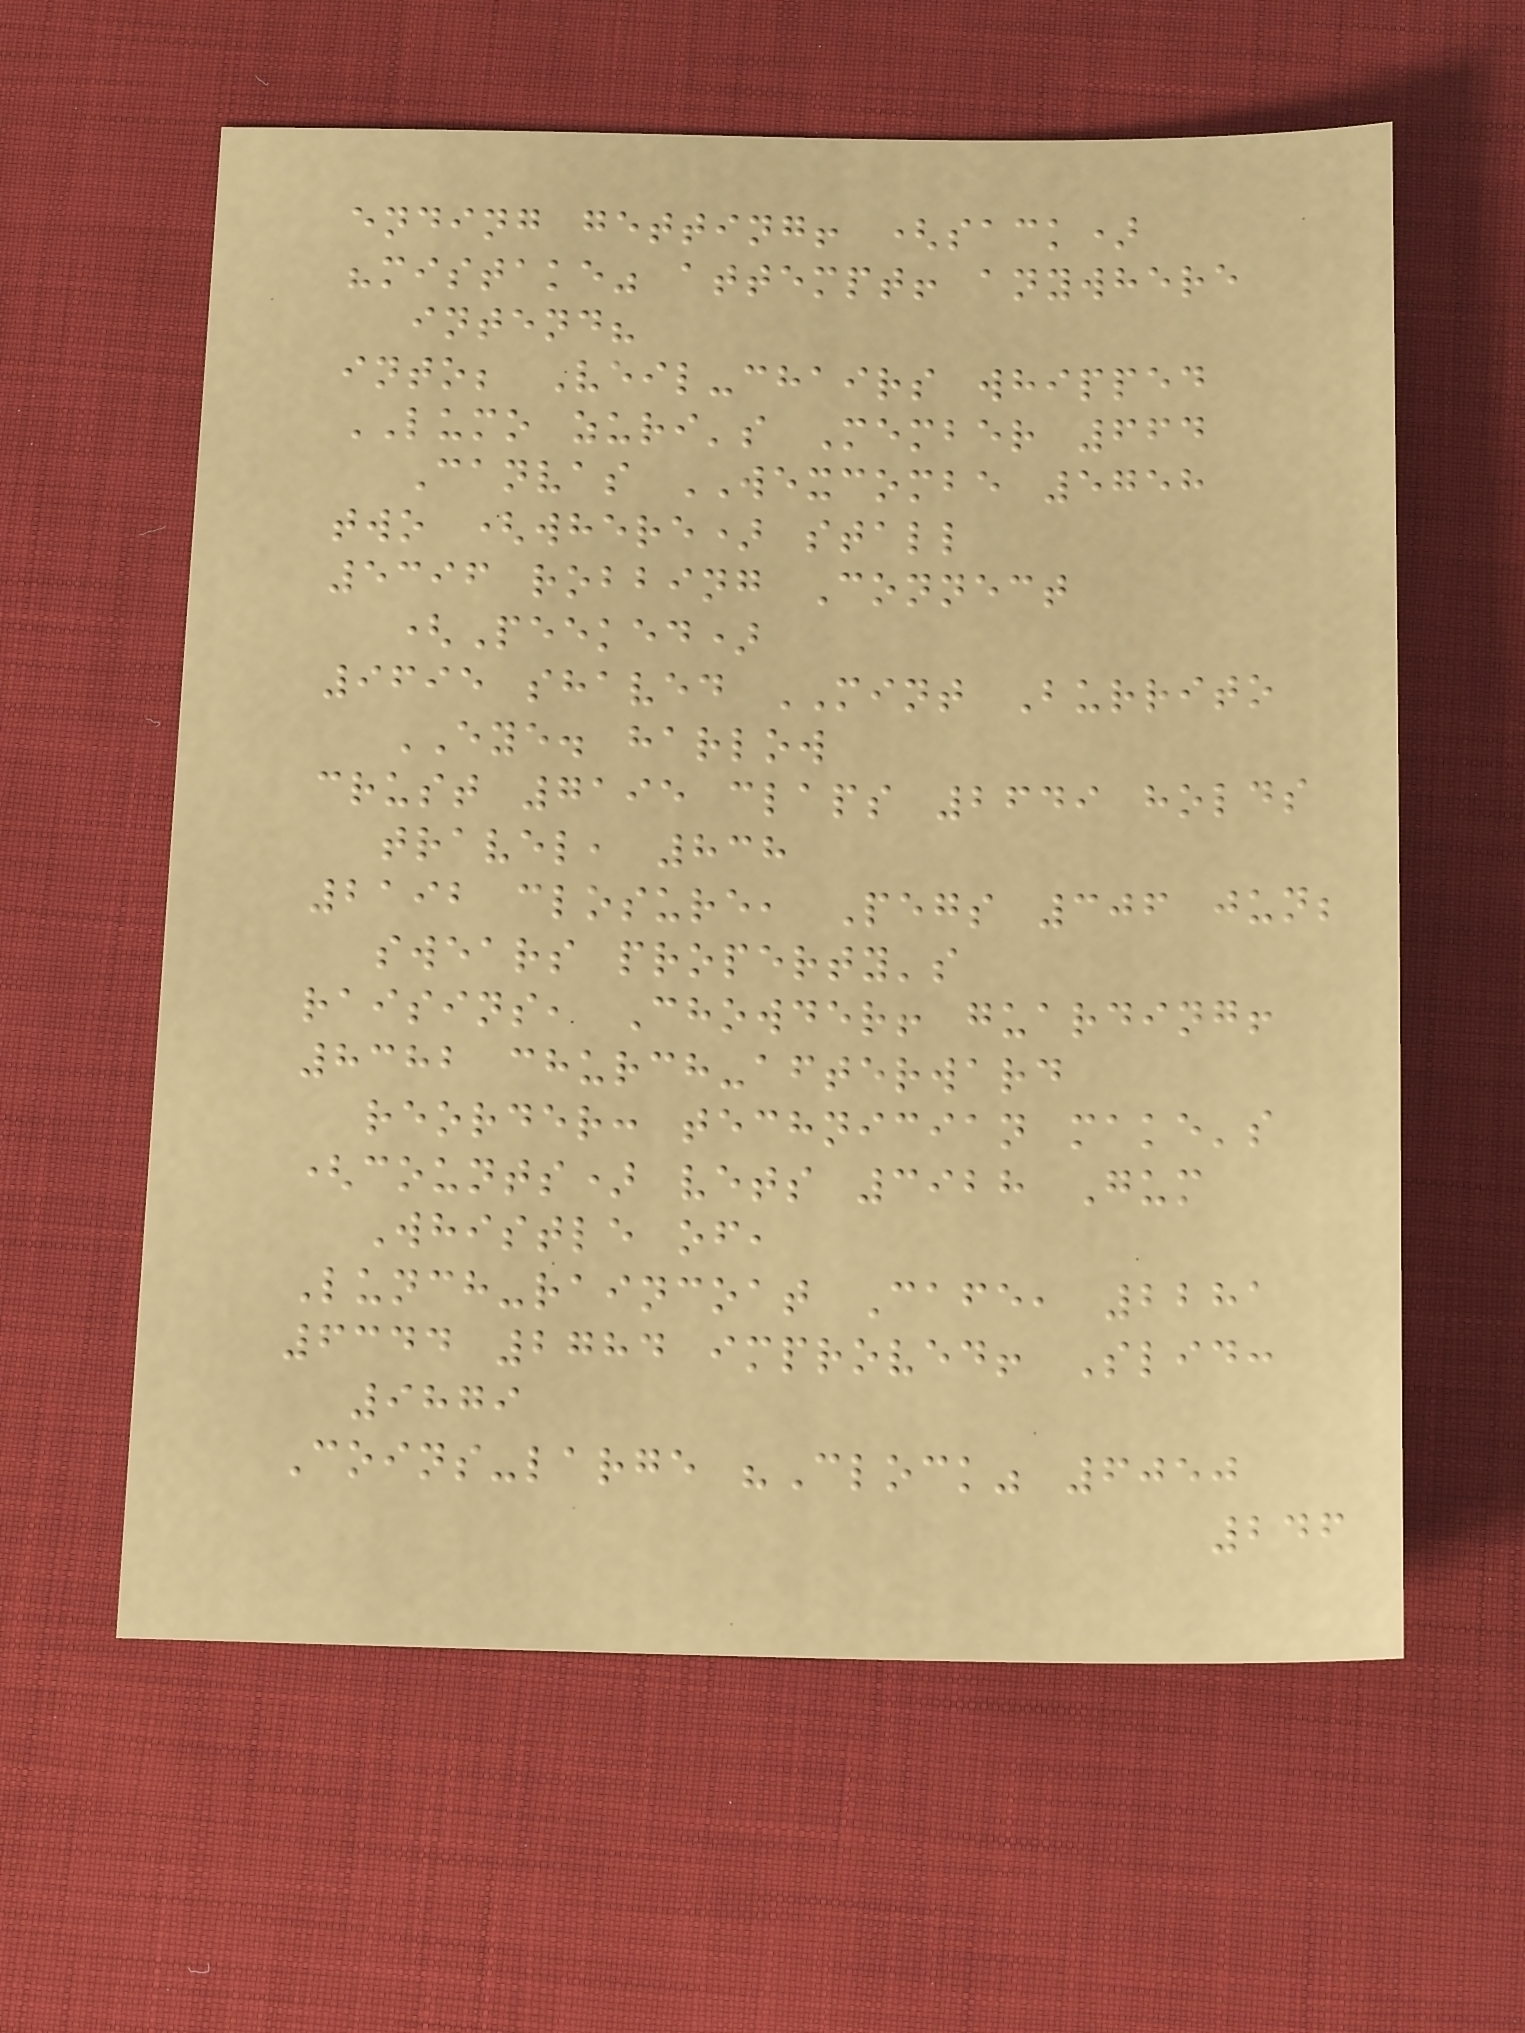ending getting! (sack)
"mistake" attempt! anywhere
intend?
into; Veil-chairs whipped
LUMO zuri's Member 664
Canvas WEXCOMBE 5758
two (where) stall
5396 robbing Connect
(Peeked)
9695 shaved MINT Burrito
EYE. harlow
crust 7195 claps 2649 holds
travel, 838
2192 closure, Pegs 306 jun;
swears property's
raisins, Chowder! guarding!
8382 church-afterward
reorder: technician make's
(counts) vets 3928 Gum
Whistle of,
Lunch-raincoat Cafe, 2281
6344 2784 improved! Slid:
9879
Coins-large "Clock" 6050
246
